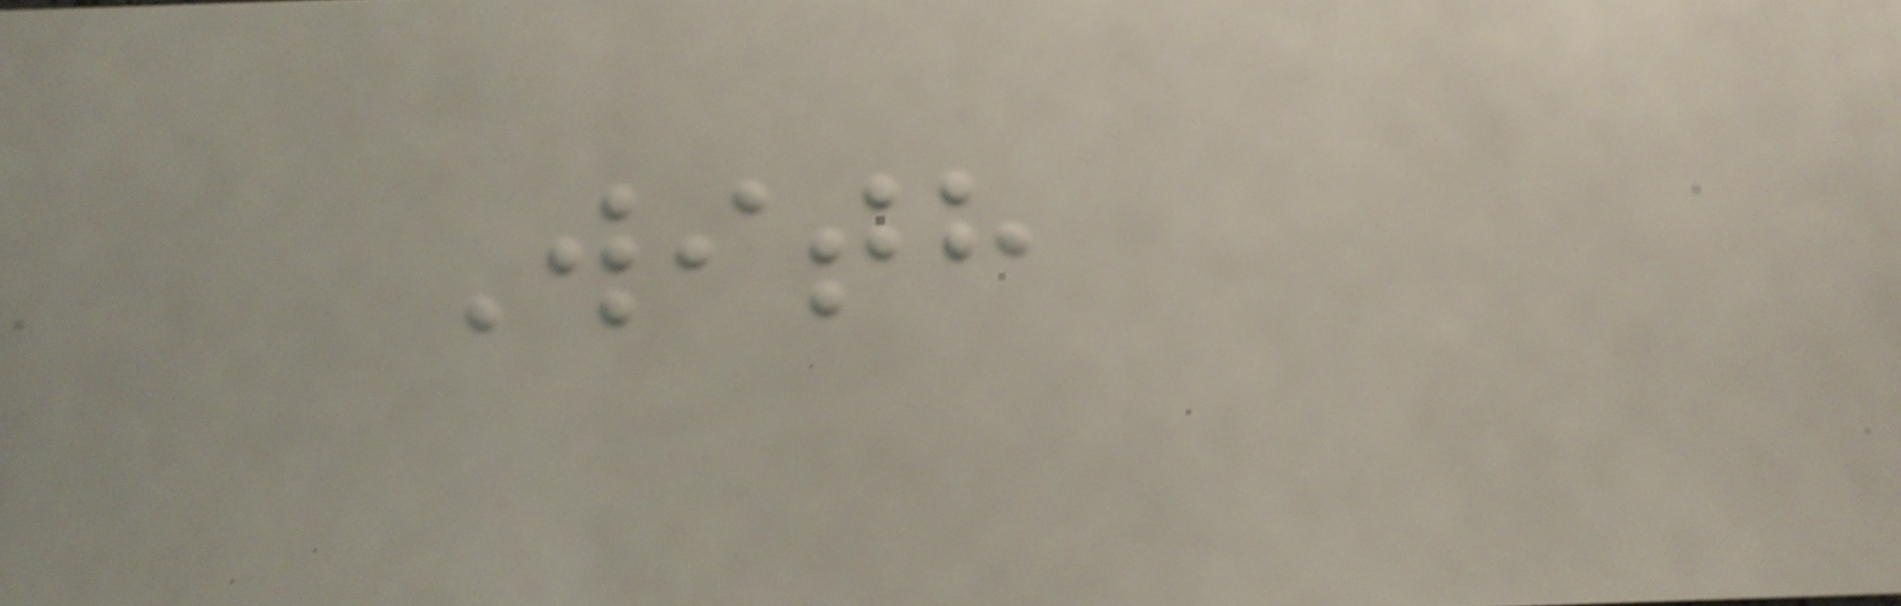With
